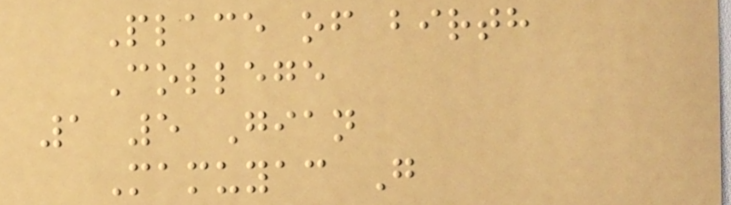Place of birth
College
1 5 Gian
Mamuyac G
